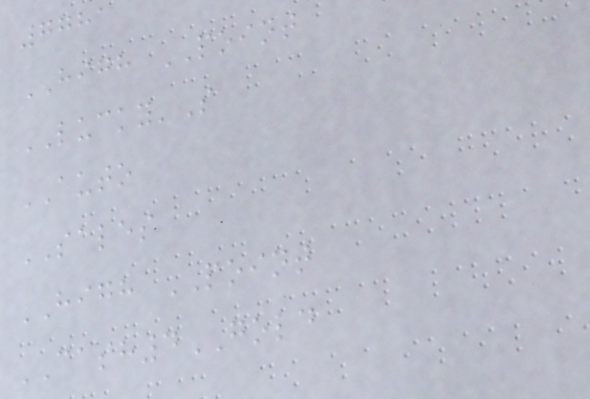7781
HIGH POINT
LUCKY'S
AUTO
SALES
HIGH POINT
CASH4GOLD
